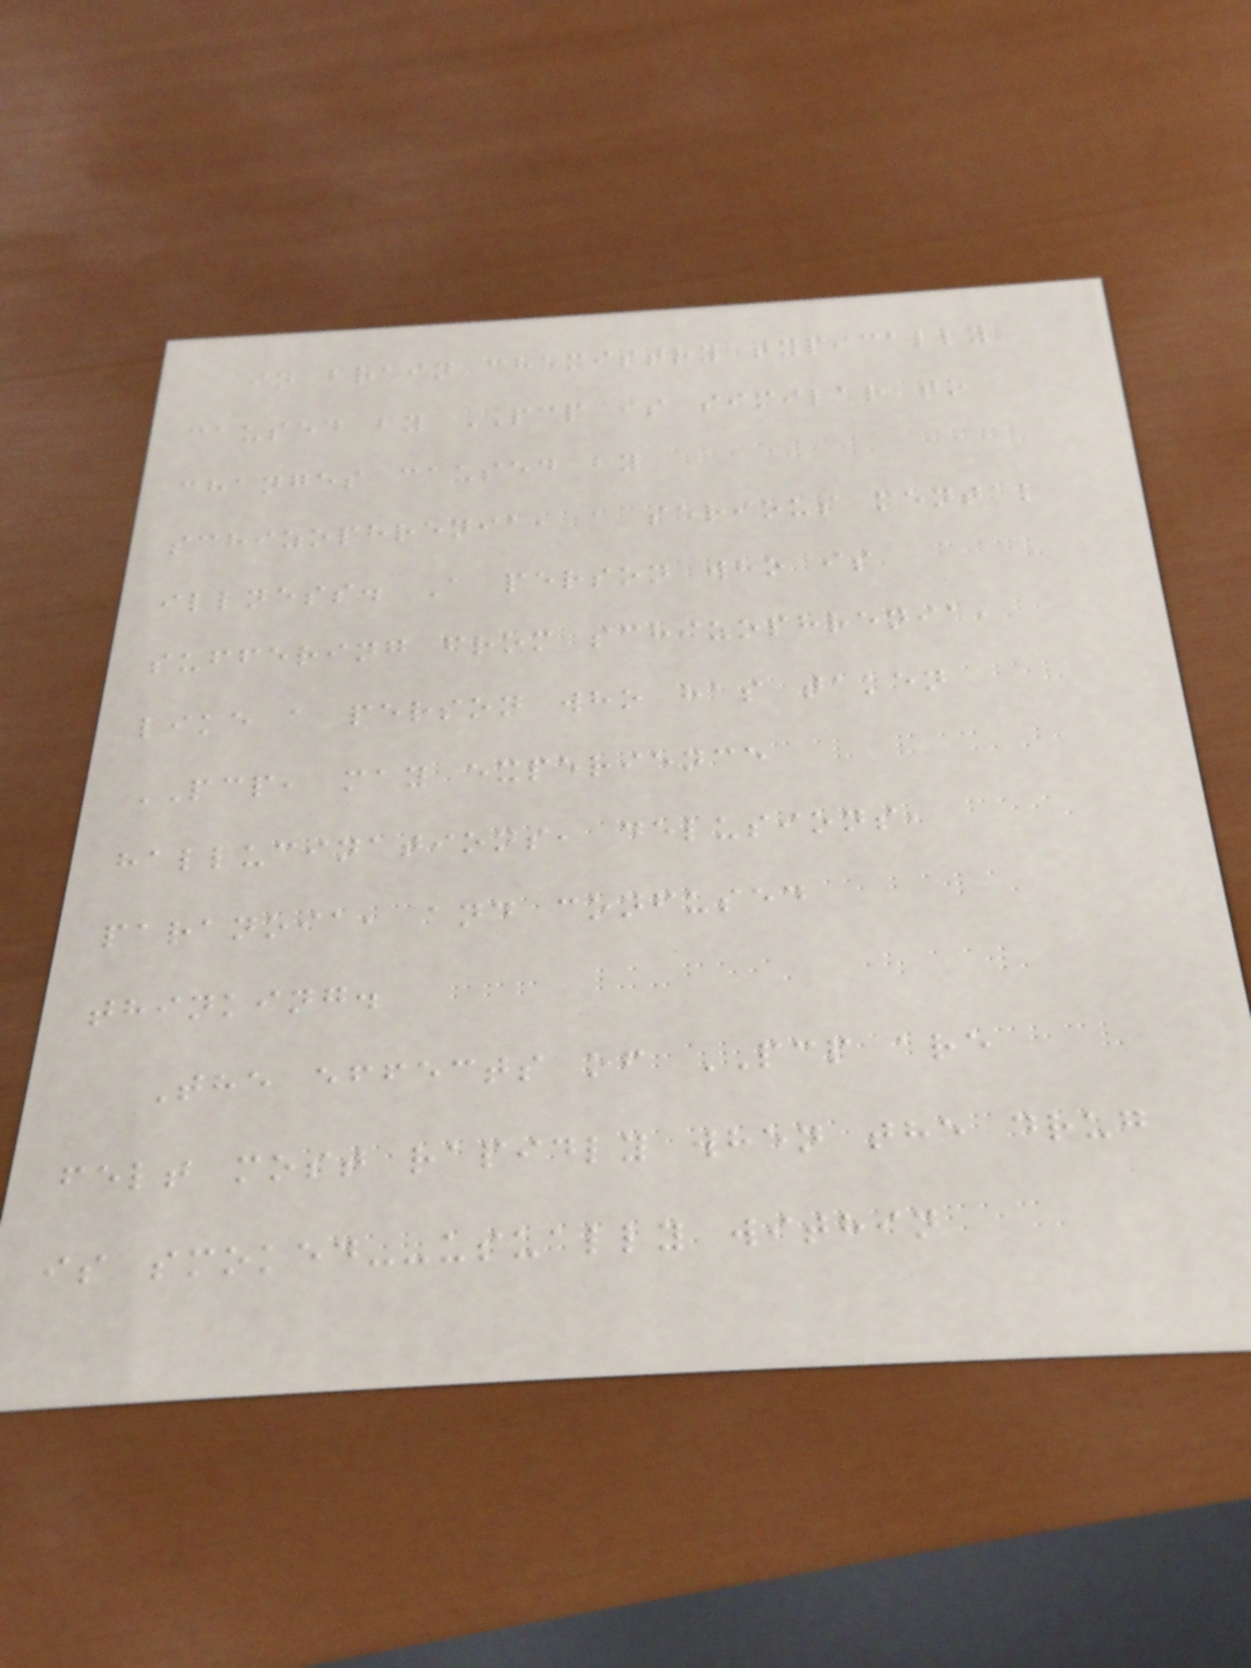in brain chemistry typically
caused by PCP is similar to
changes caused by
schizophrenia, a serious mental
illness. A person who is
suffering from schizophrenia,
like a person who has taken
PCP, may experience
hallucinations, delusions,
paranoia, and confused
thinking.
The effects of PCP are
felt most rapidly when the drug
is smoked--usually within
